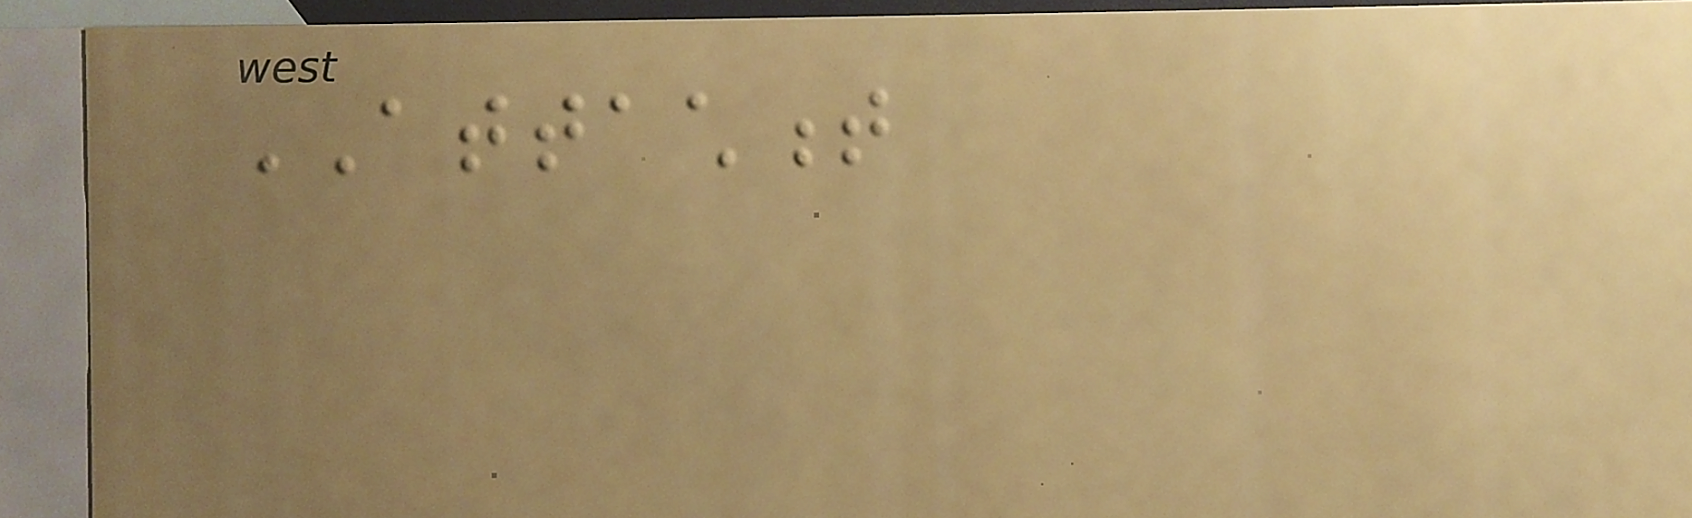ATTACHMENT
